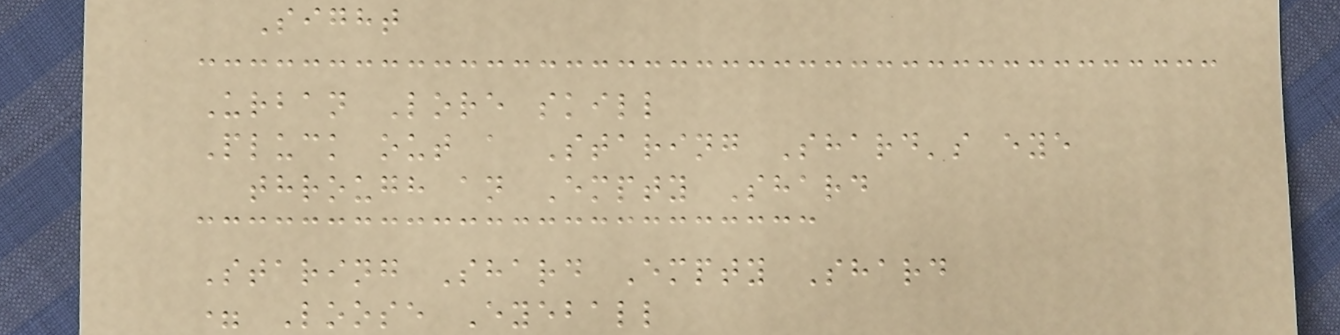Sight
Urban Lore skill
Pluck out a Staring Shard's eye
through an Empty Shard
Staring Shard Empty Shard
= Loose Eyeball
